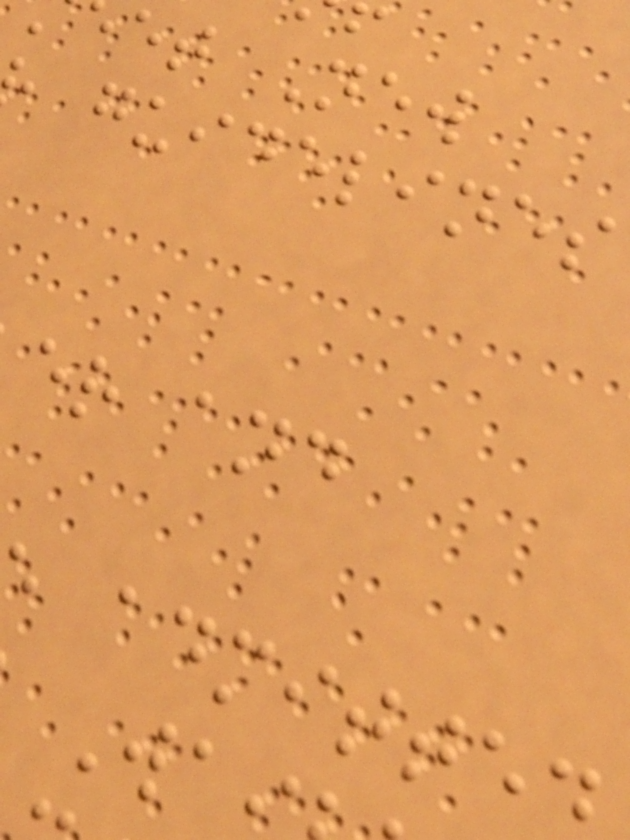et New
guidelines
er and
